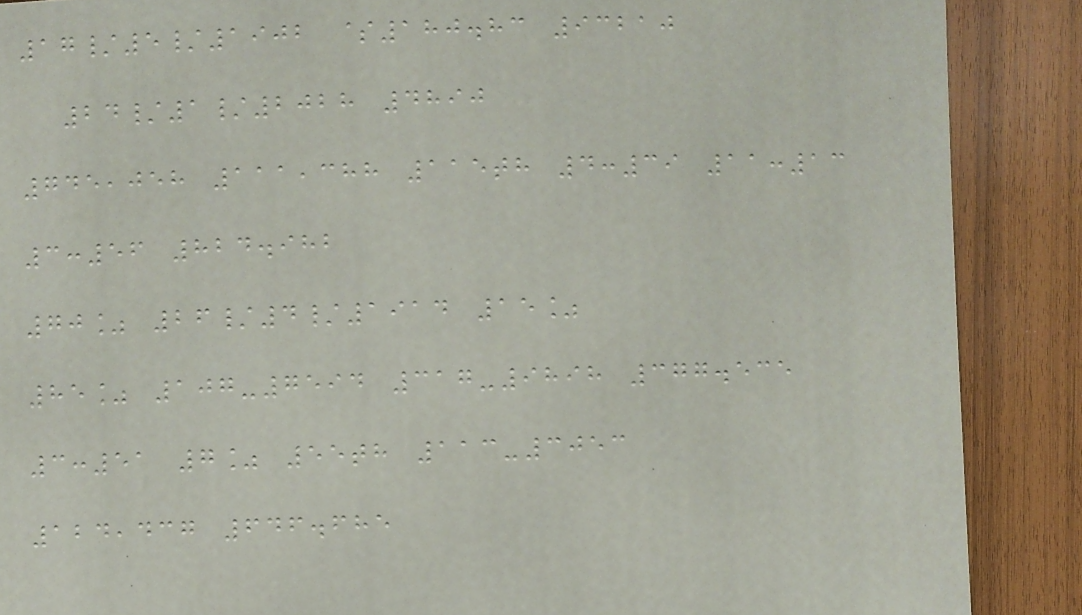17/5/1902 $180.83 93210
24/1/2028 4890
745,058 111,388 115th 4:39 11:13
3:56 824.982
70% 26/4/1914 15%
85% 107-7594 317-9898 377.535
3:51 7% 55th 113-3053
124,437 646.685
